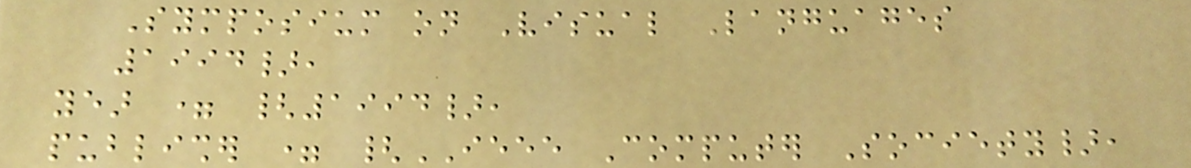Symposium on Visual Languages
1994},
year = {1994},
publisher = {IEEE Computer Society},
